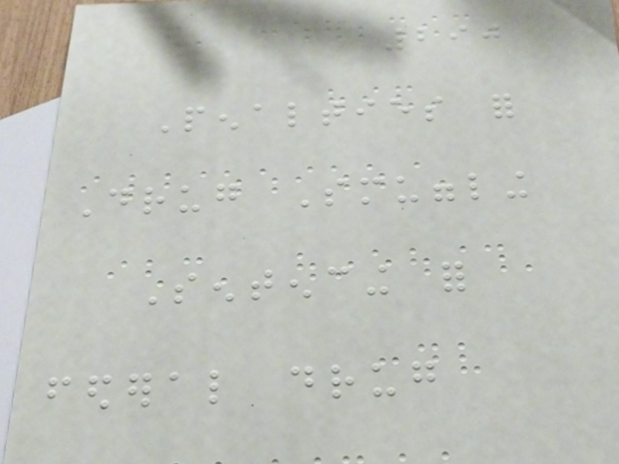290
Penalties for
Drug Smuggling
Sentencing for
federal drug
